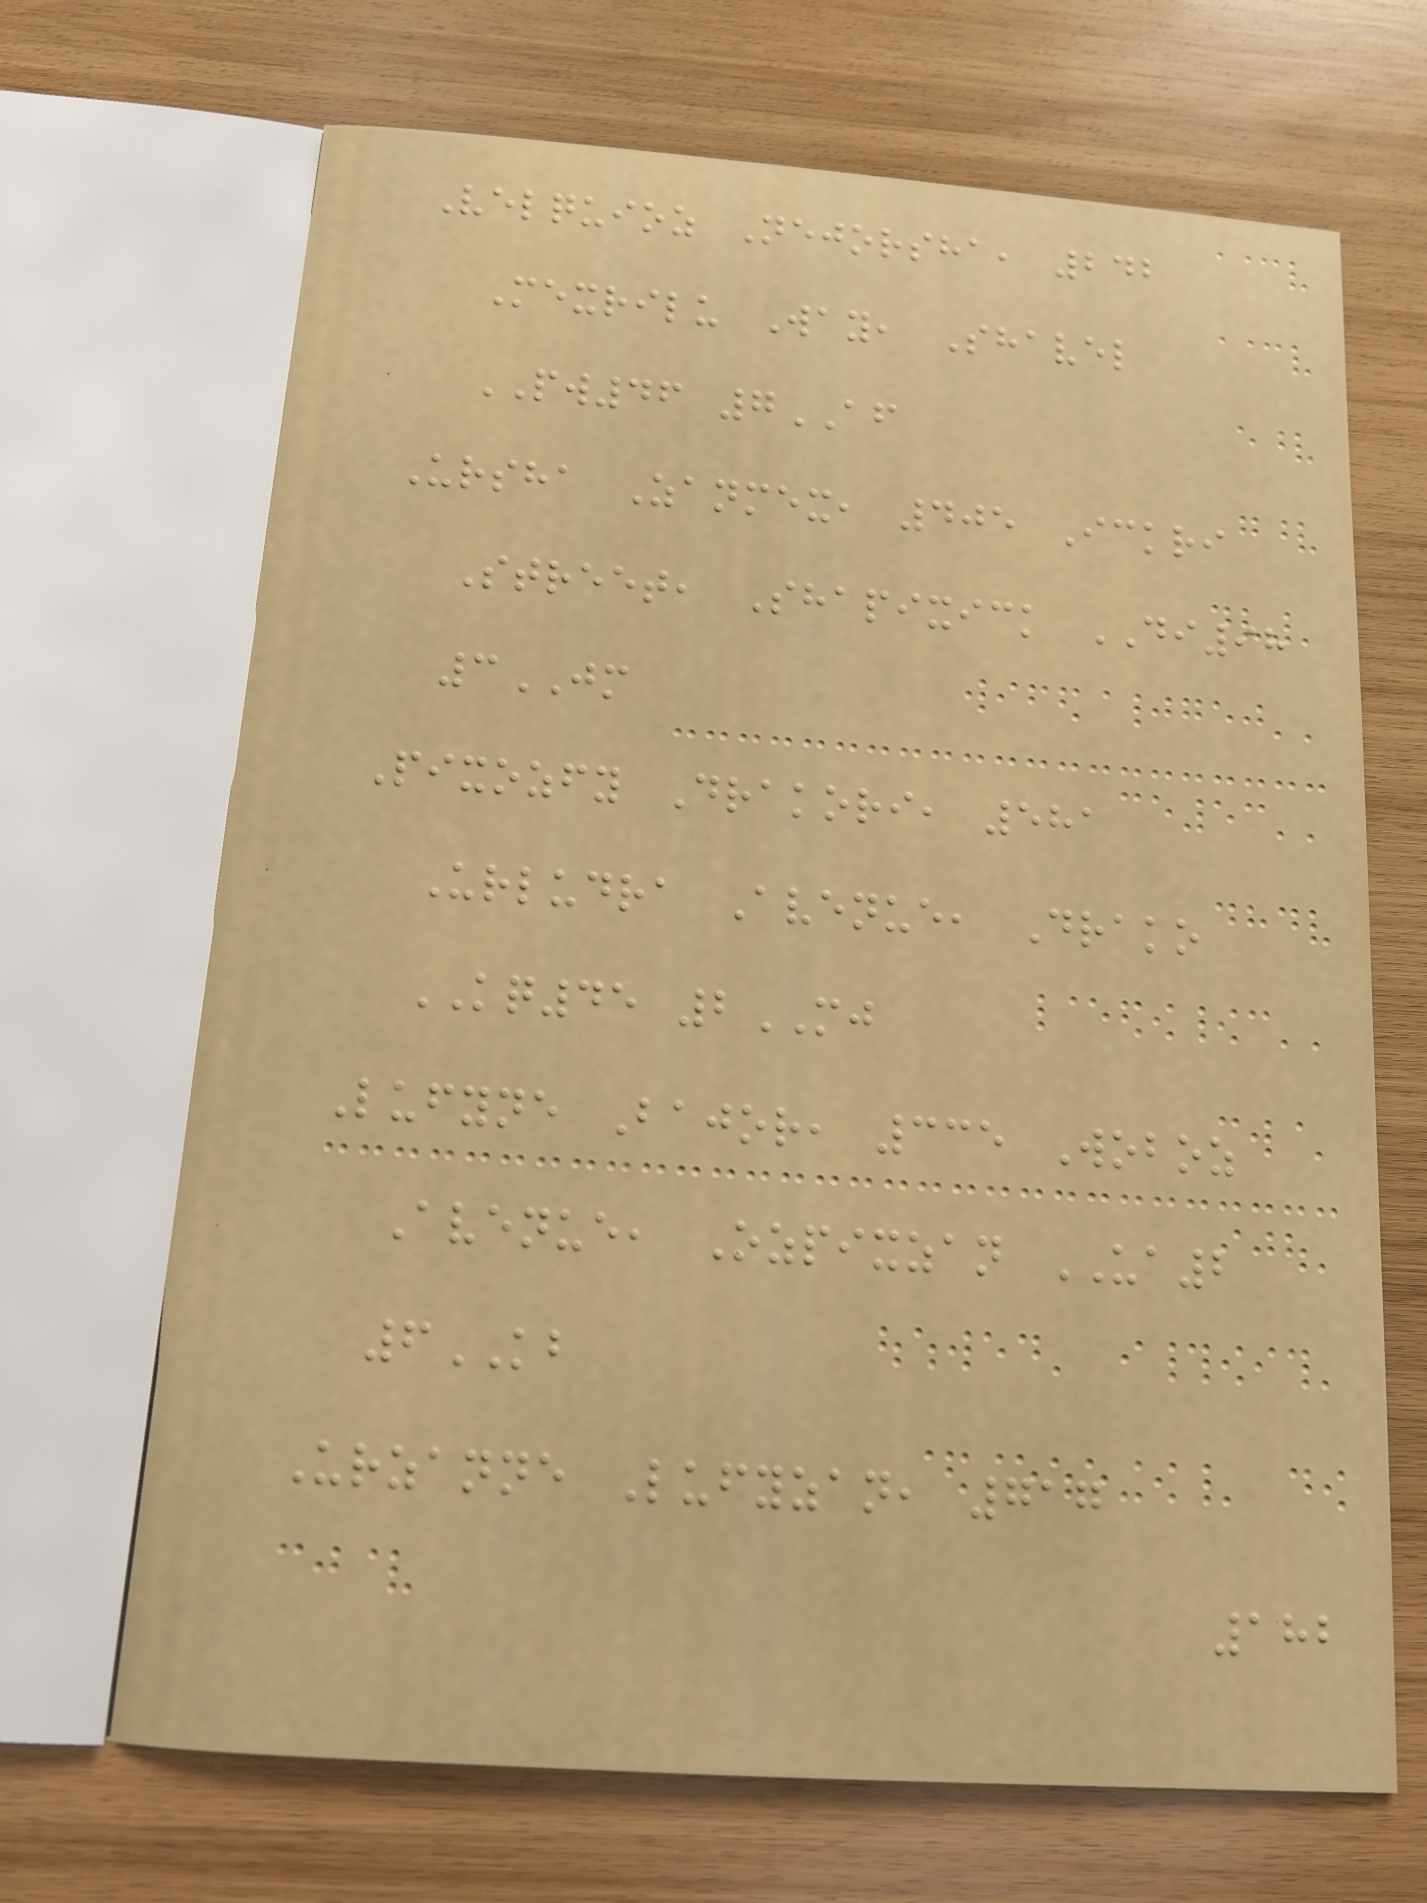Velquioz Nejorsha, 242
Mexrilu Way, Shavel
PW46 7AF
Ursha Zanmex, 405 Ickri
Street, Shapixick DI98
3JM
Pixozfy Drakori, 581
Urludra Avenue, Drako
KQ45 2MJ
Lufyne Bajor, 335 Woboz
Avenue, Ozpixzan UA2
6KB
Urzanne Lufyzan, 717
182
